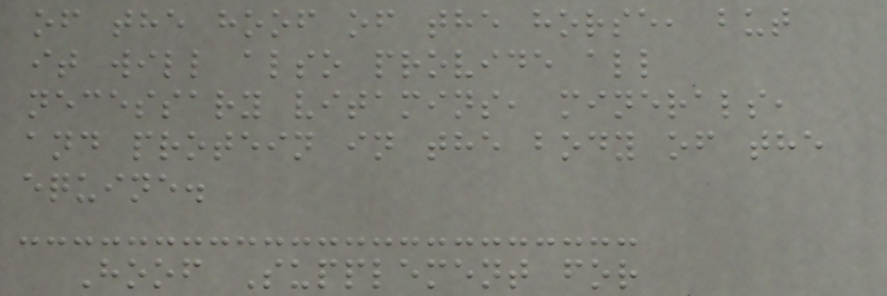of the hoof of the horse, but
it will also provide all
necessary vitamins, minerals,
and protein in the body of the
equine.
Hoof Supplement for
